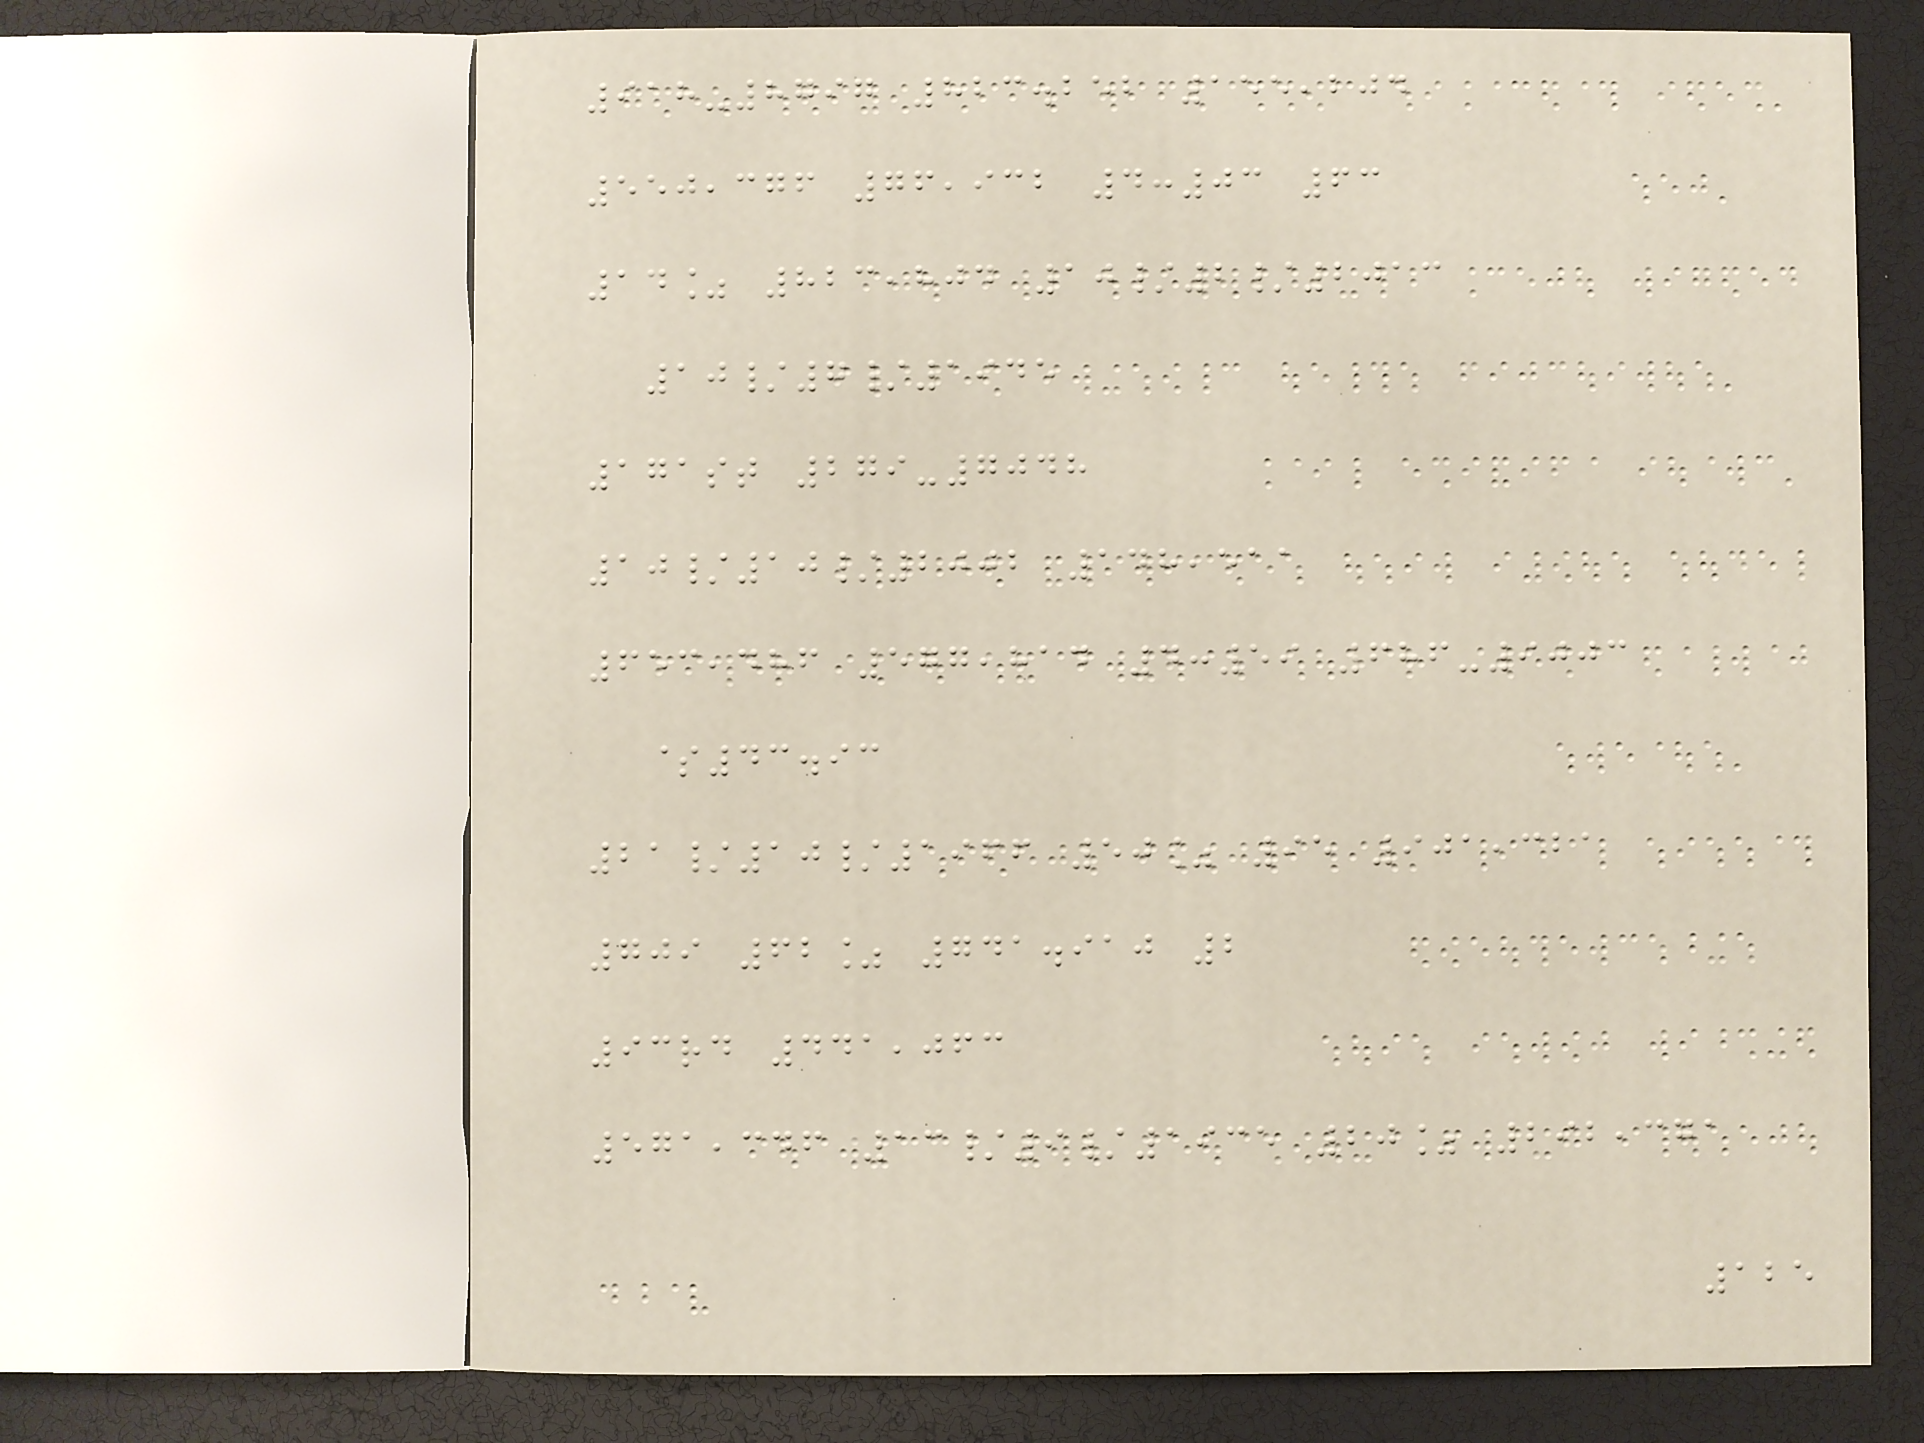918-8797 823.252 155,204
550,376 76,932 4:03 63
14% 823,804 10/2/2013
10/7/1945
171st 279-7048
10/10/2002 148,511
653,486 577,814 4:59 686-9003
$43.93
21/10/1966 50% 95 901,321
709 62% 741.910 2
93rd 441,063
571,346 13/9/1935 20% 292,371
125
